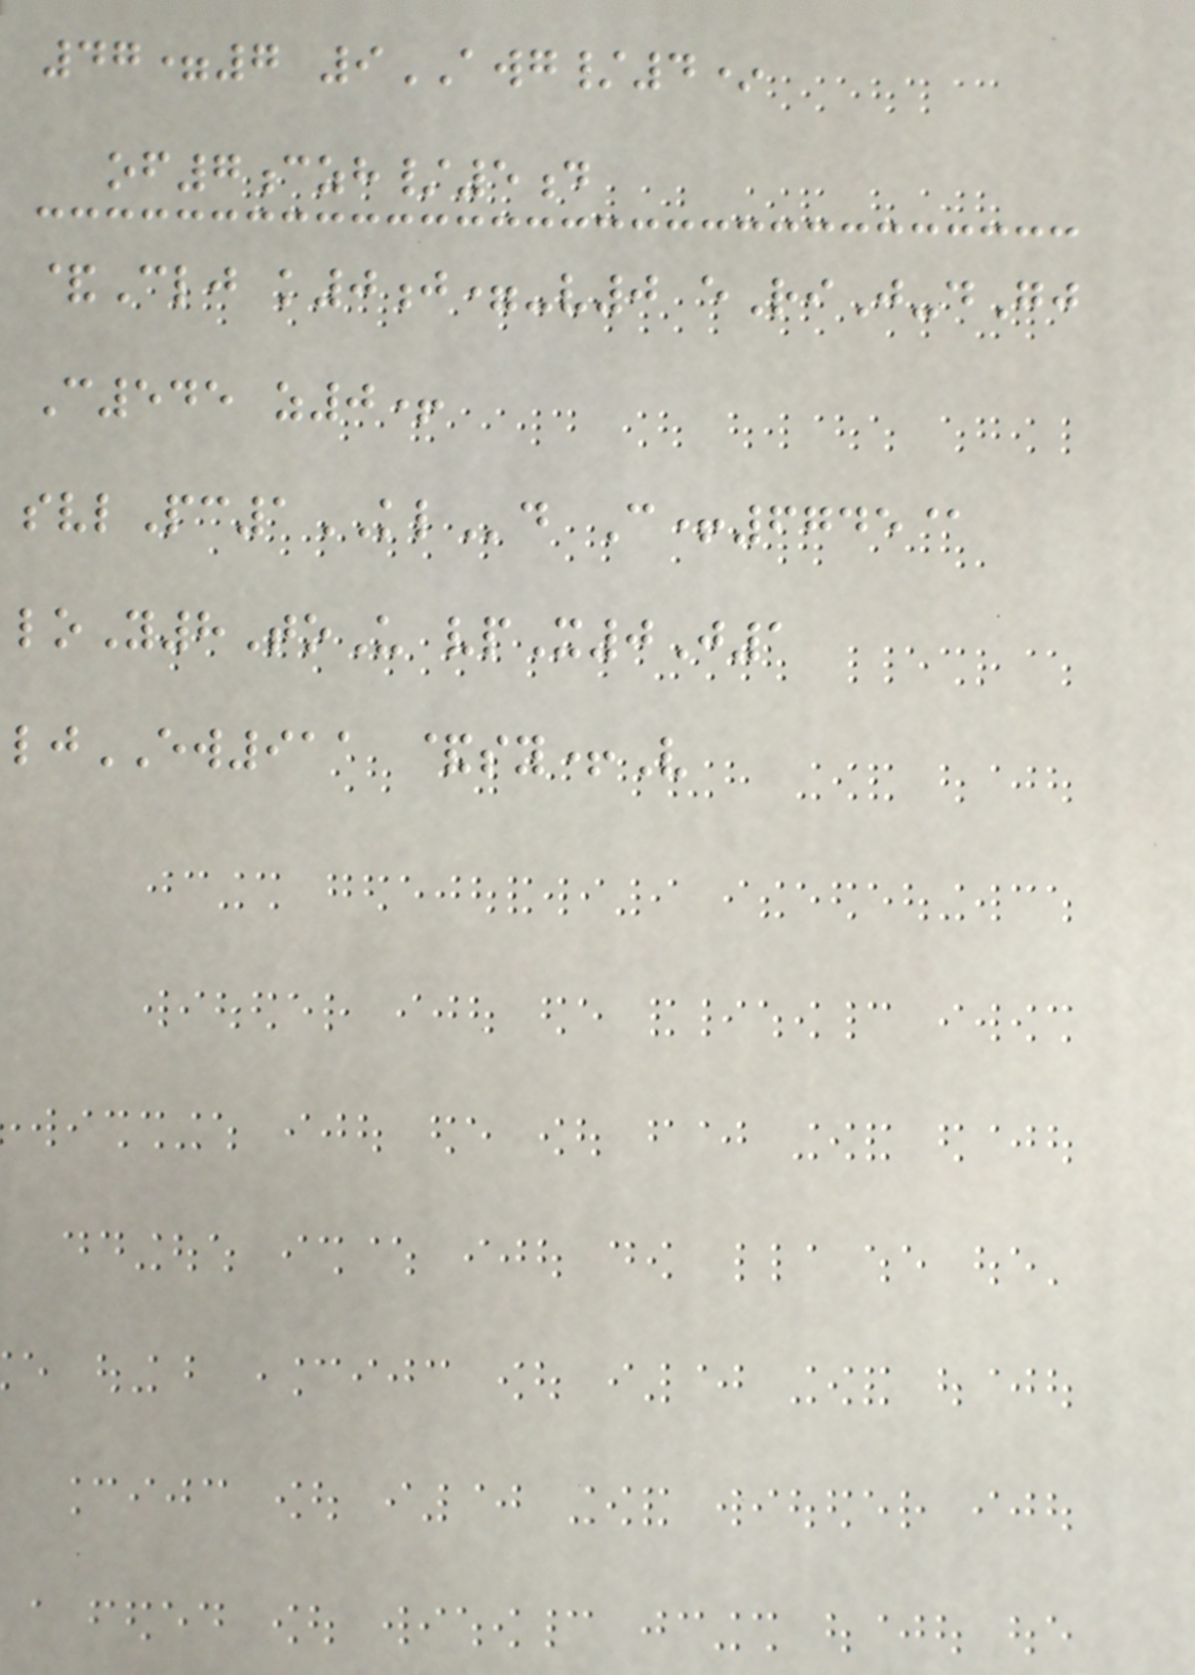47=7 9AWG/4*
of7czh/5d
&Clj k0j=-v0 eRiJ-dGj
C545 z0+
svlPc1KLd C+6745@
loY8ToU vpX0J1
ljEW911 &sy+V
